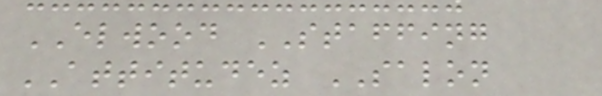ELWOOD STAFFING
ATTITUDEZ SALON
